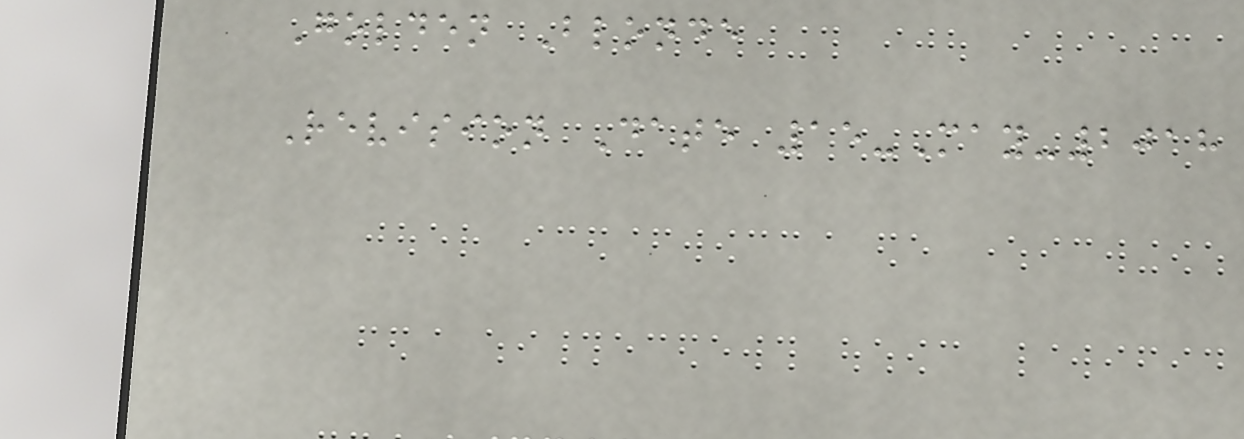Golden Blonde
Revision Date 15-May-2018
